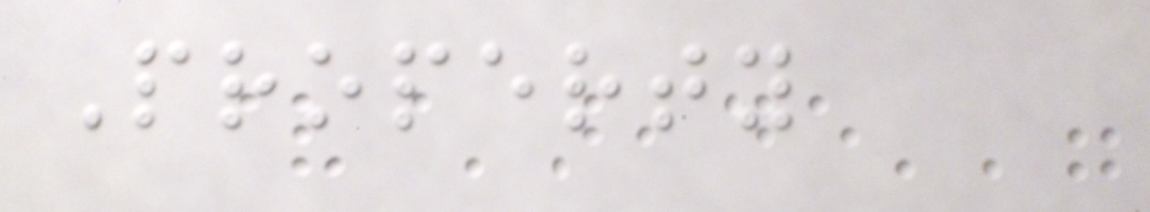Property
